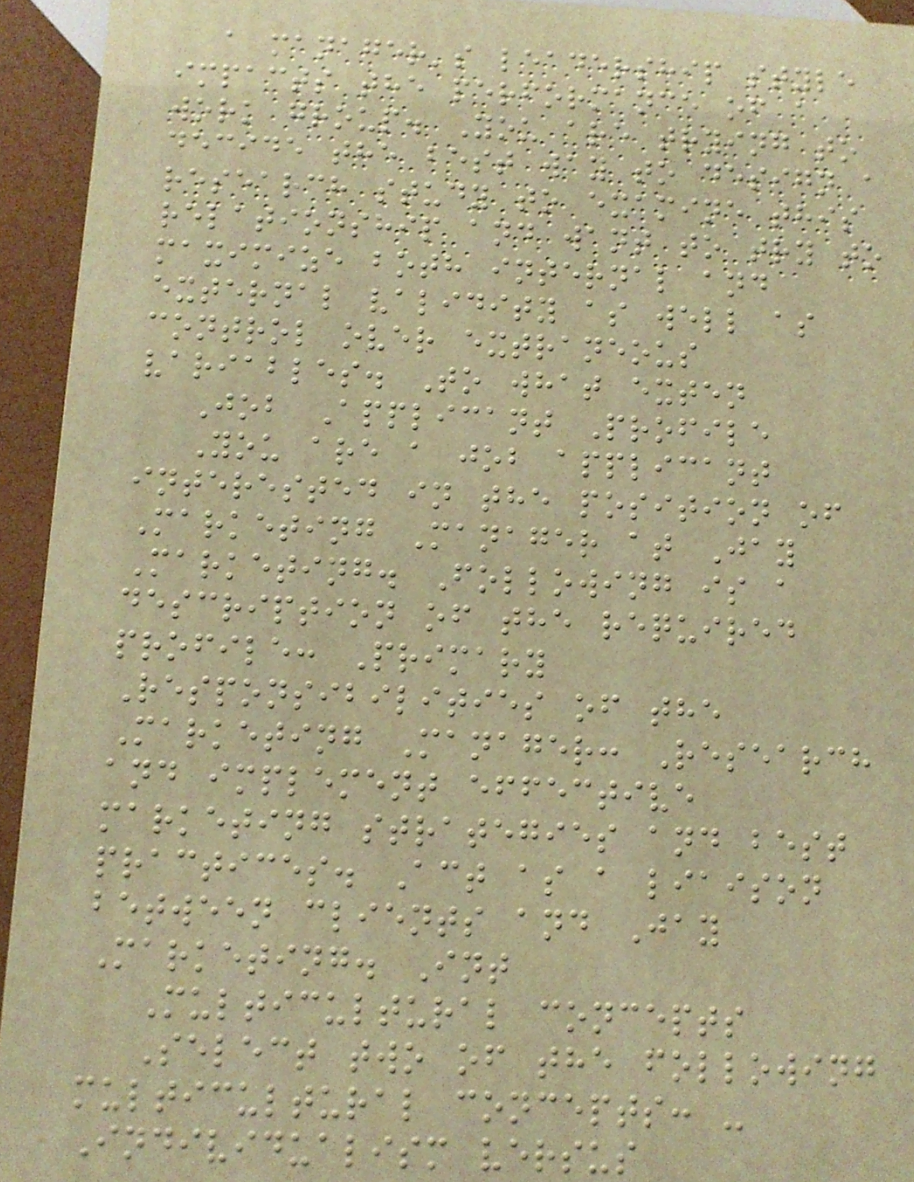a manager's leadership style
impacts the performance of a
work group. You are trying to
decide the best way to design a
research study to examine this
relationship and want to try to
maximize both internal and
external validity as well as
control over extraneous
variables. To what exten
Job Applicant Profile
You are a job applicant
interested in the position of
Marketing Manager at Jay
Marketing. Following is a
description of the required
profile: Primary
Responsibilities of the
Marketing Manager: Research
and implement effective
marketing strategies and best
practices. Act as a liaison
between clients and Jay
Marketing. Int
Multicultural concepts
Select two of the following
multicultural concepts: -
Individualism versus
